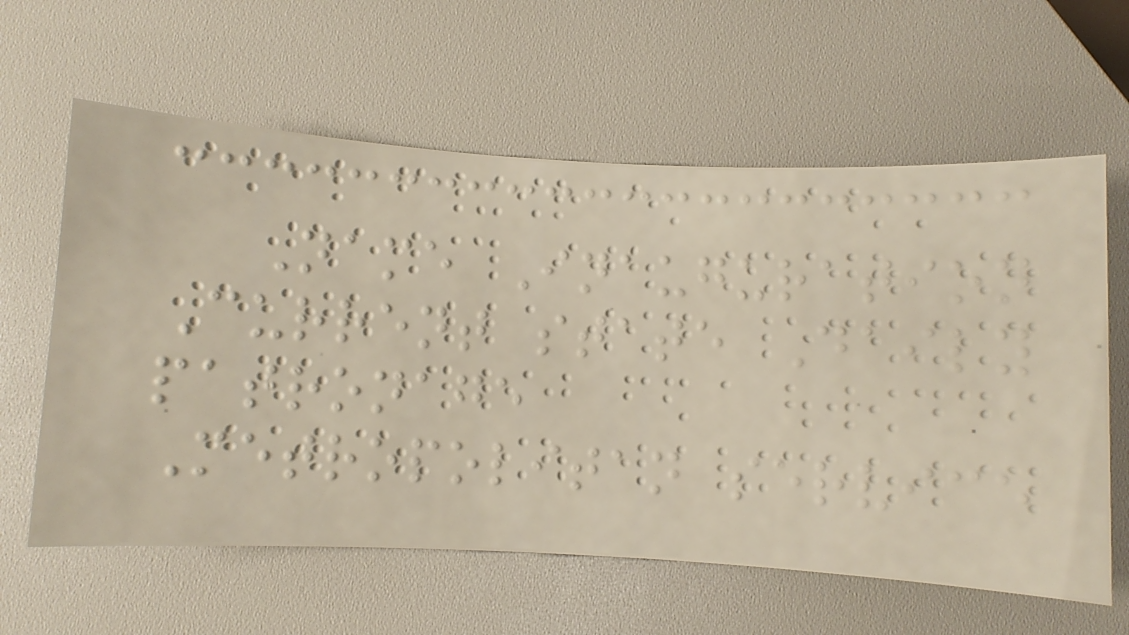Name Inauguration
Current state Daily
patronage
Metropolitan service
